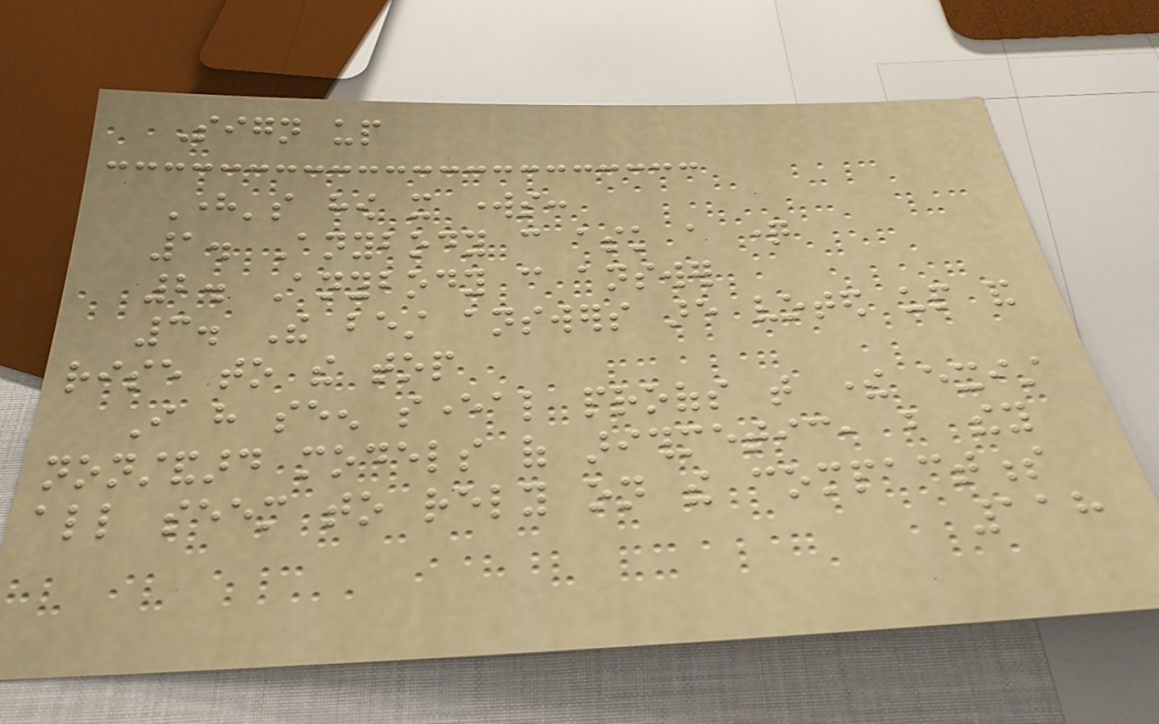Sign up
Here's how it works:
1. Anybody can ask a question
2. Anybody can answer
3. The best answers are voted up and
rise to the top
I have seen several proofs that there exist
nonstandard models of arithmetic, but they
all seem to rely on the compactness
118
